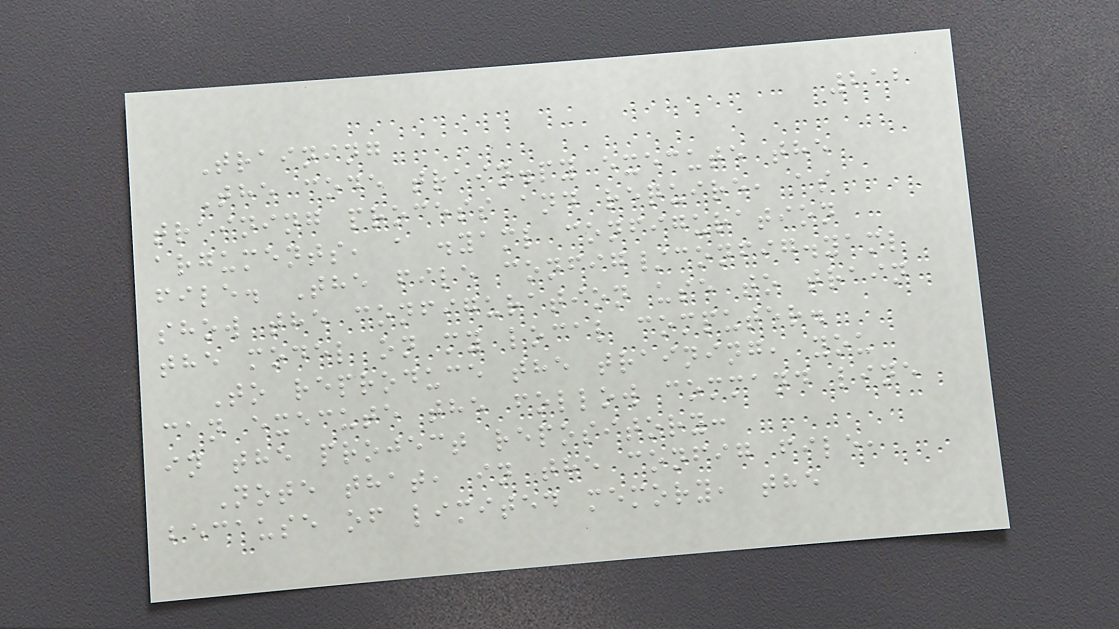212
Training
The code train.py execute the
training process and require, as
arguments, a .yaml configuration
file. The file config/config.yaml
show the configuration use to train
the model on my local computer.
To reproduce the training, you
can execute the follow command line
in the project repository:
Note that, in the config file,
because of limited memory, the
